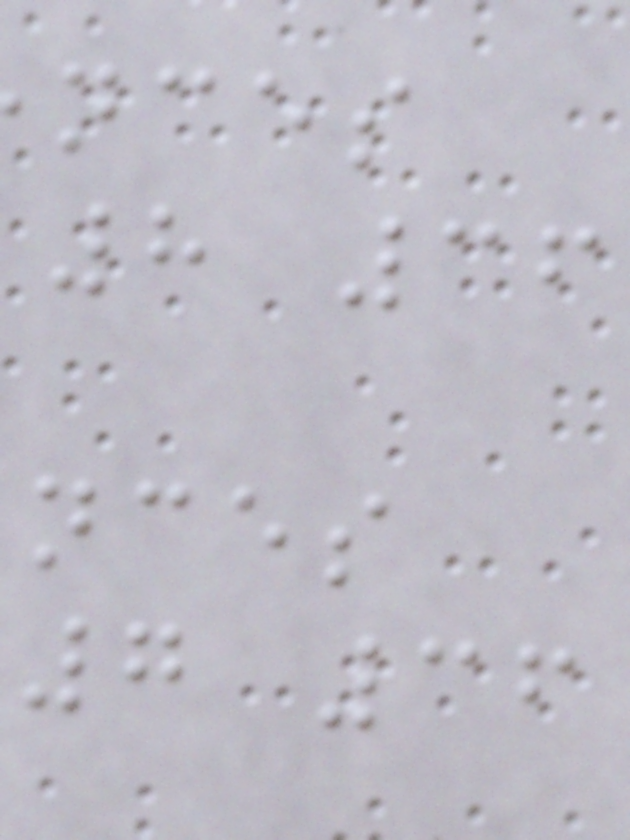8 36
7 36
